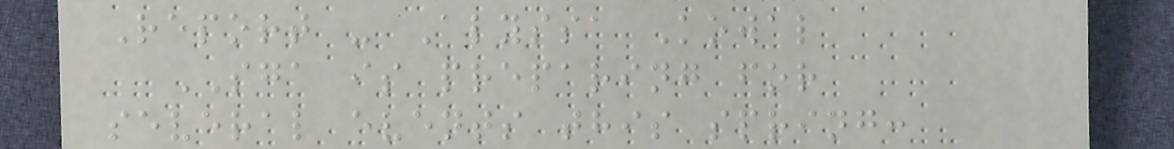Report - Alyssa Kowal
SGA is preparing for
several events this spring:
